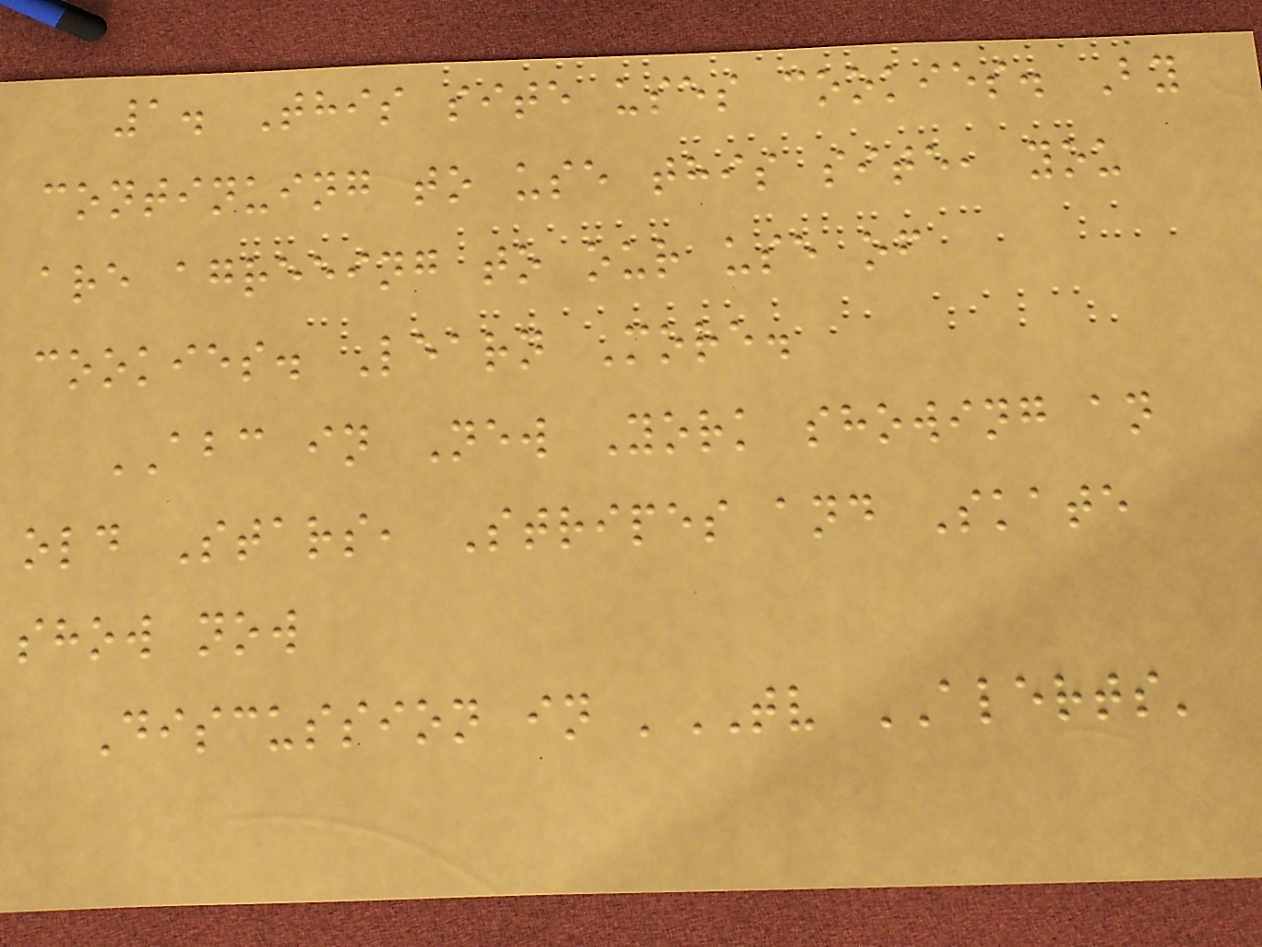1. This site uses cookies. By
continuing to use this site, you
are agreeing to our use of
cookies. Learn More.
ABC in New York showing an
old Stars, Stripes and Skate
show now
Discussion in 'TV ALERTS'
